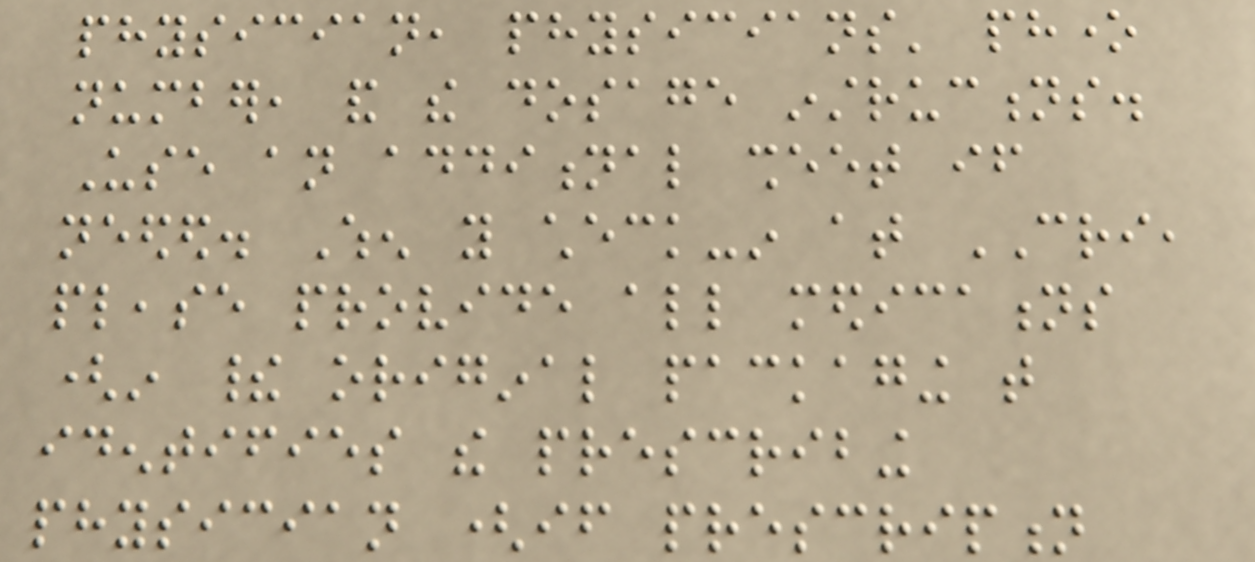physician, physicians' phone
number, and the dosage instructions.
Use an additional sheet if
needed. When you check-in at CRI,
please provide all medications
(in their original packaging that
identifies the prescribing
physician (if prescription
